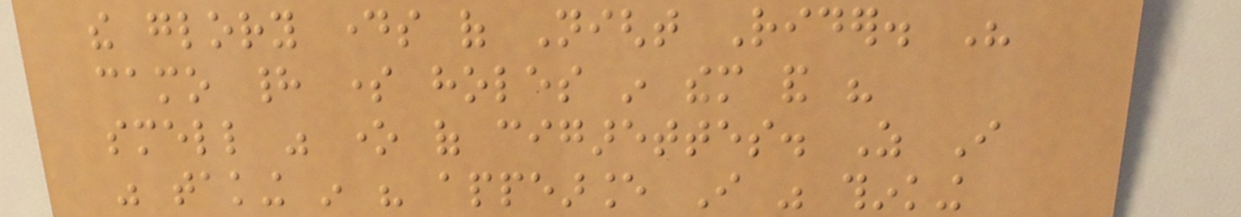the glory days of Night Rider. His
camo had some holes in them and his
smell was one of cigarettes. As I
was taking in his appearance I was thinking
